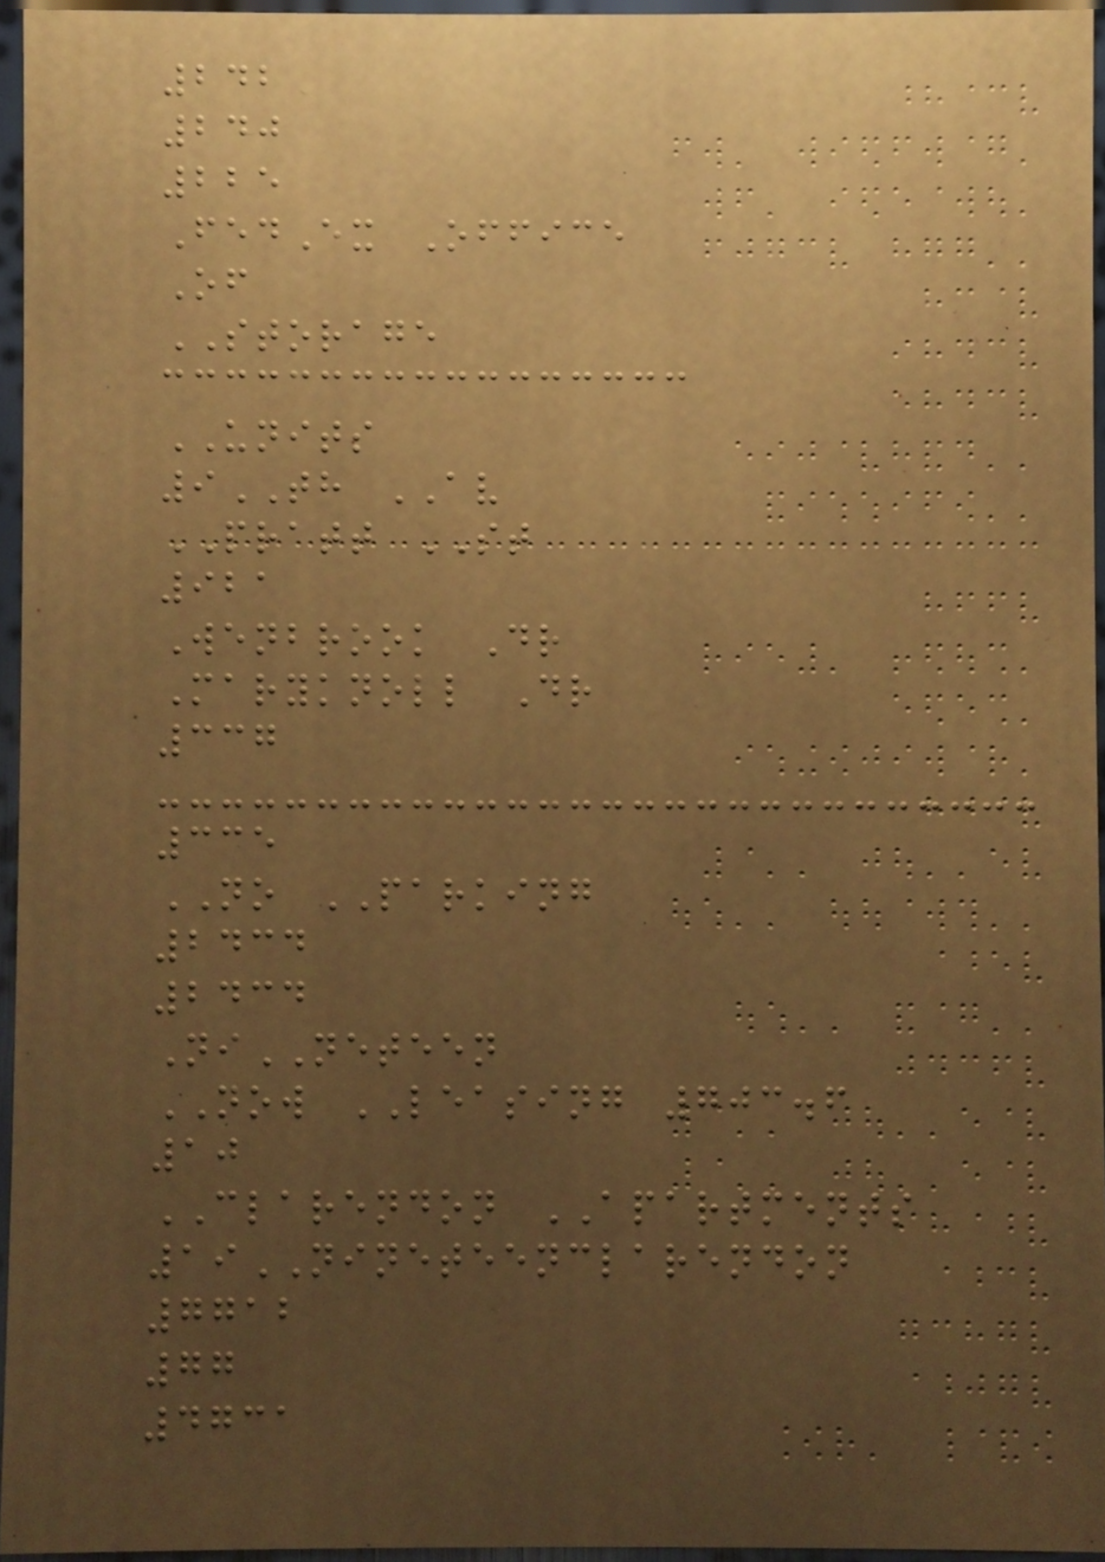242
240
225
FedEx Office
Of
STORAGE
UNITS
9TH AV
PRATT ST
921
Wenbrook Dr
Maryknoll Dr
337
335
NO PARKING
2434
2434
NiNETEEN
NOW LEASING 703.6
10
CLARENDON APARTMENTS
19NINETEENCLARENDON
7712
77
4731
